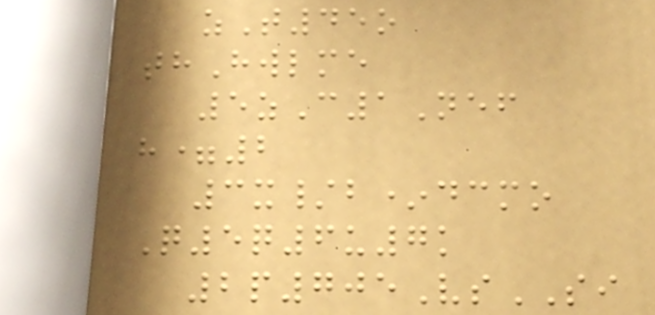zT45o
thHwlme
5zC1Nef
h=2
3x/b*dcmo
Q5q6u7k
2p705VsSI
